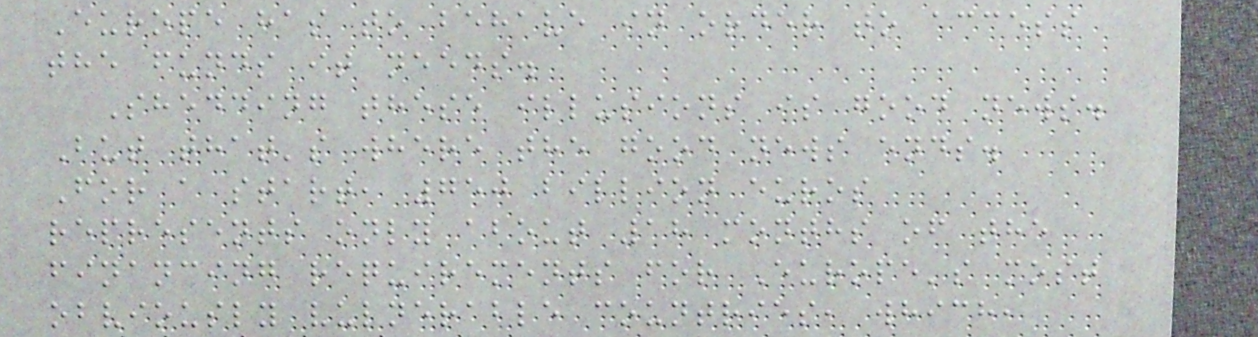Europe has to behave in order to access
the funds it needs.
Shedding these illusions is good news.
But that's where the good news ends.
For a start, 750 billion euros
represents only about 18 months of the
financing requirements for Europe's most
obviously vulnerable countries, which,
